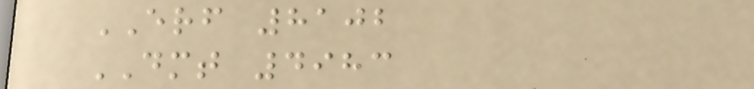ERF 8102
DMT 4983
